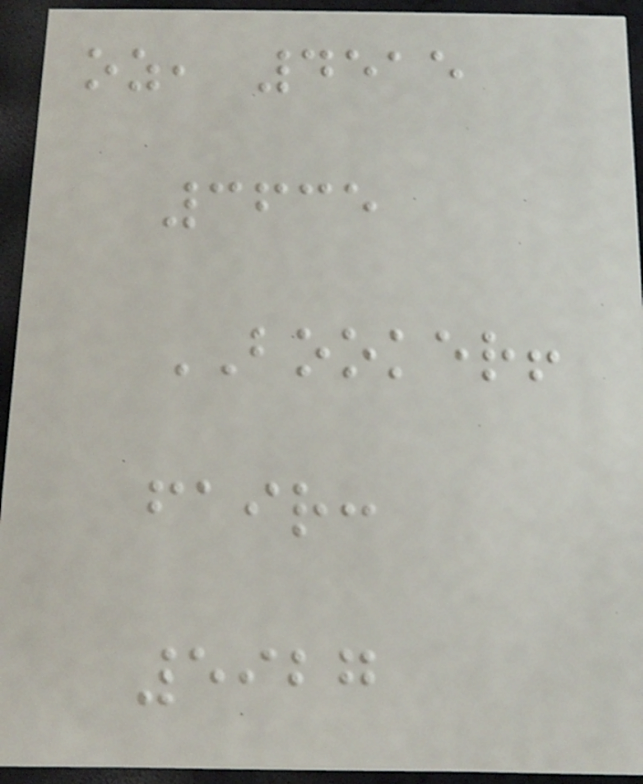oz, 4515
3635
BOOKER!
fair:
5927
